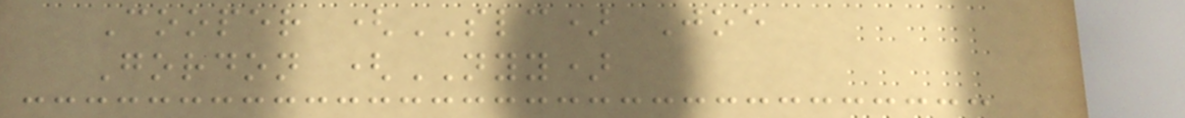Cooper (SLC) Joe
Gordon (NYY)
